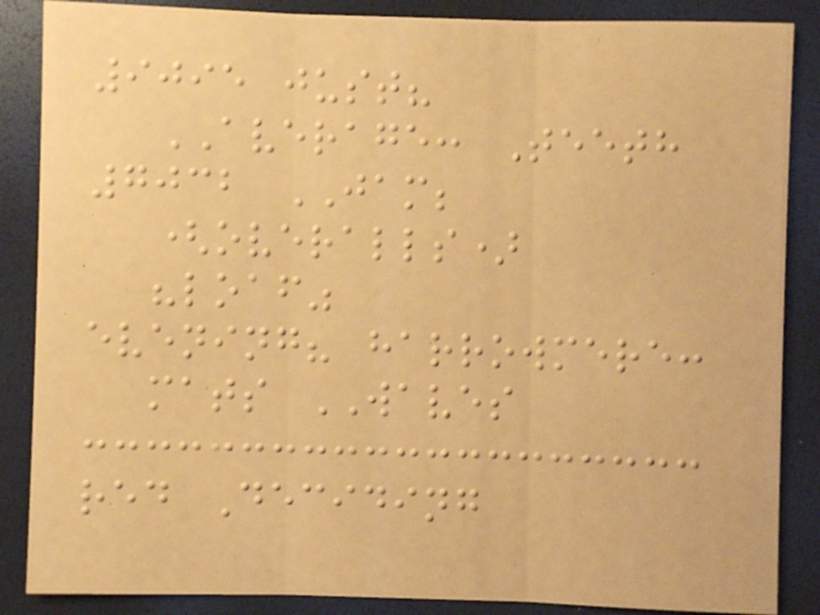9095 just?
AVERAGE: Teeth
7032 JAM;
(overalls)
"loaf"
evening? harrowmere:
mats WAVES
red Deciding
